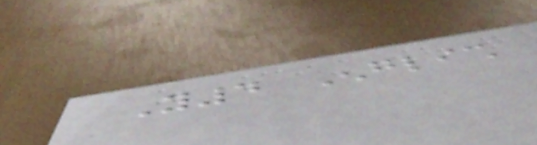Y4 English
